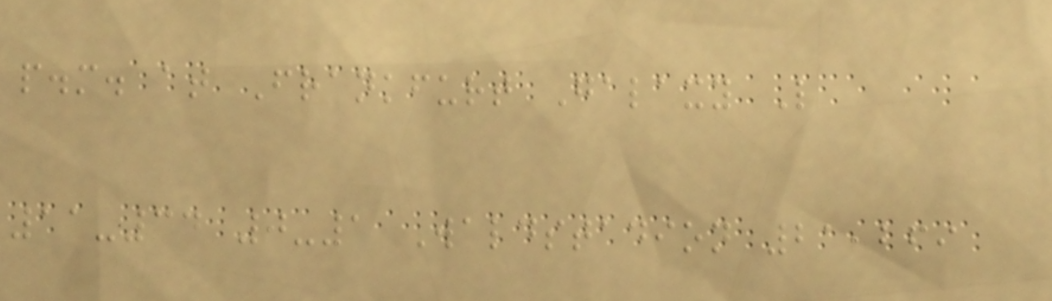p.m. at Frankfurt Galaxy L
11-34 0-1 Waldstadion 21,269
